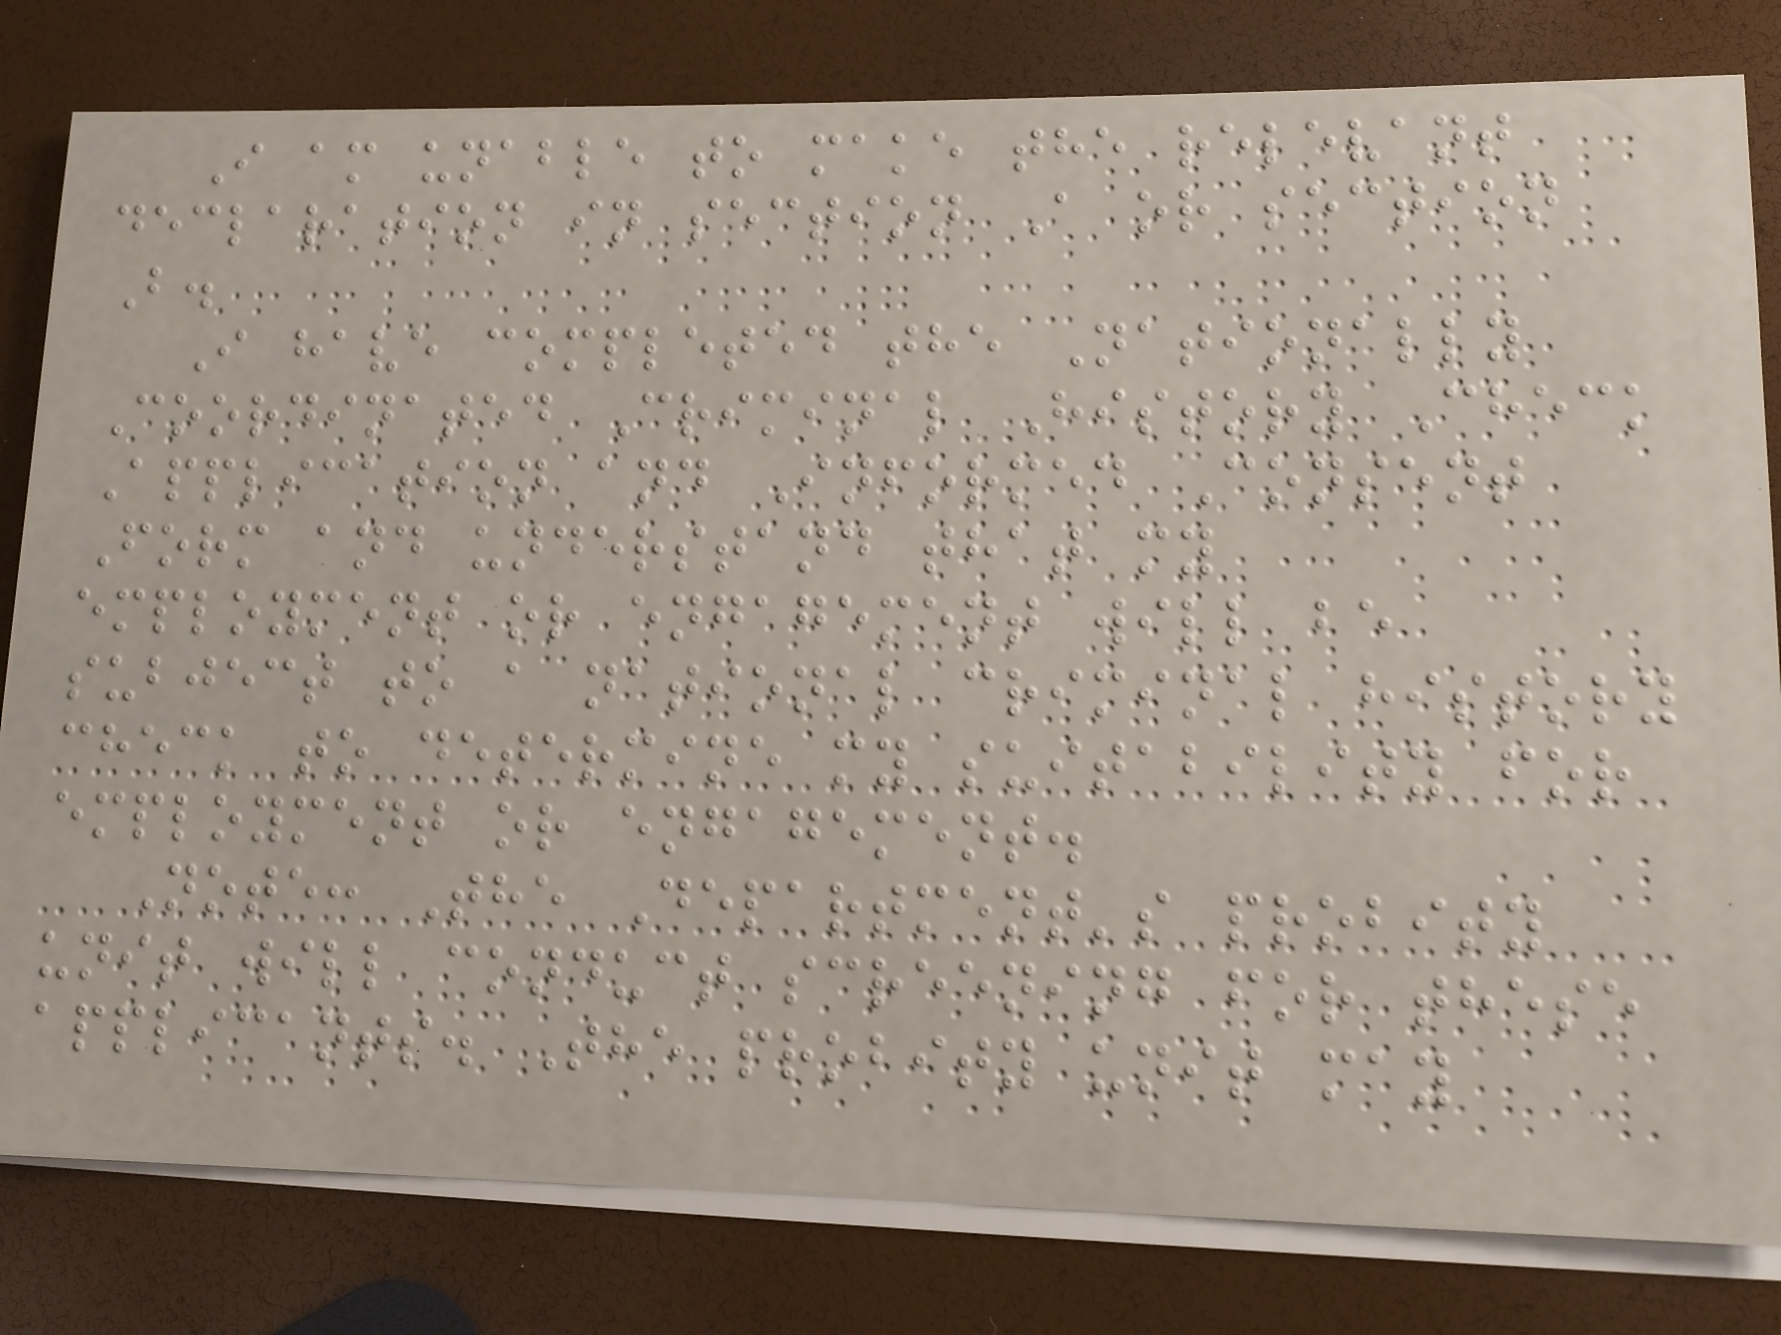I am unable to make the relevant
declaration in section A or section
B.
I have completed the Nationally
Coordinated Criminal History Check
Application and Informed Consent
Form and understand that my
employment or engagement will be
subject to a national criminal history
check to determine my suitability for
employment or engagement.
Note: The Department's probity
unit will conduct screening for these
applicants. The probity unit may
